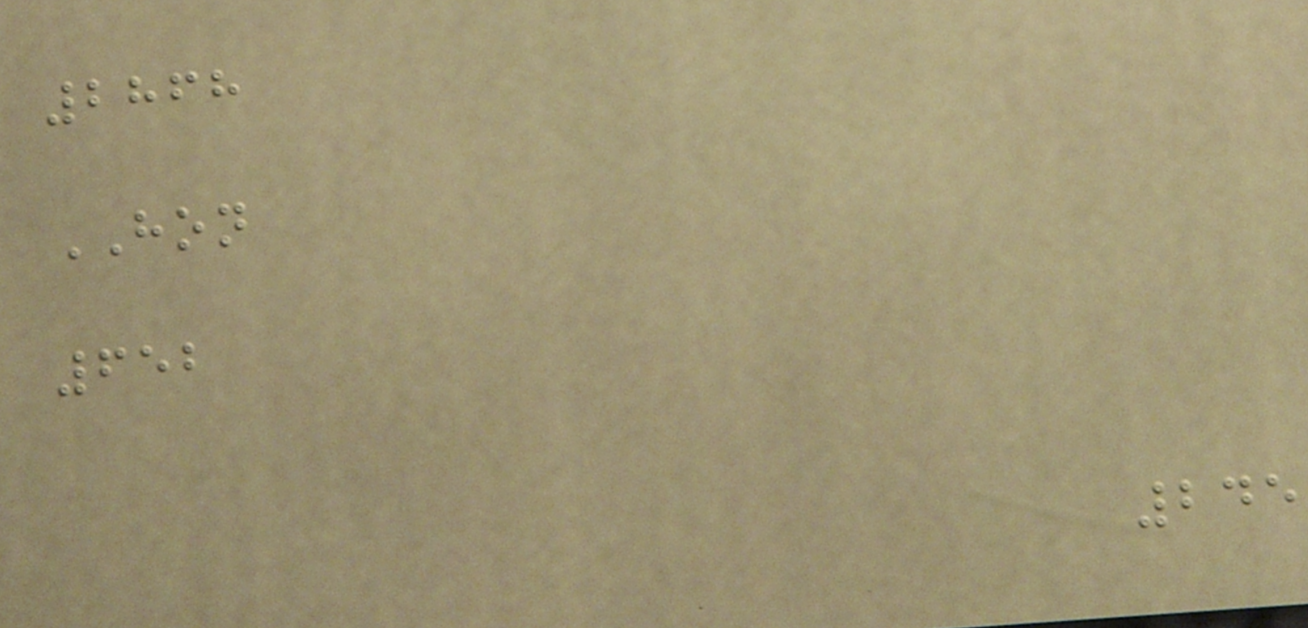2868
HON
652
245
